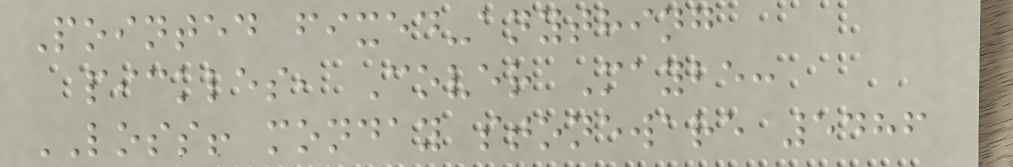Pointed fixed-anything
pickles, Cover Maybe:
LOSS! monday stoneware 5486
